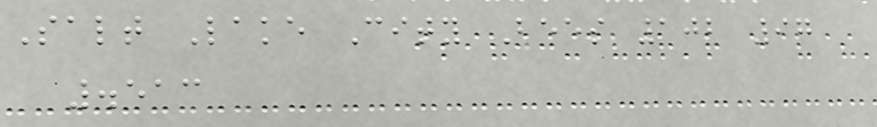Salt Lake City Bees 102 97
.513
